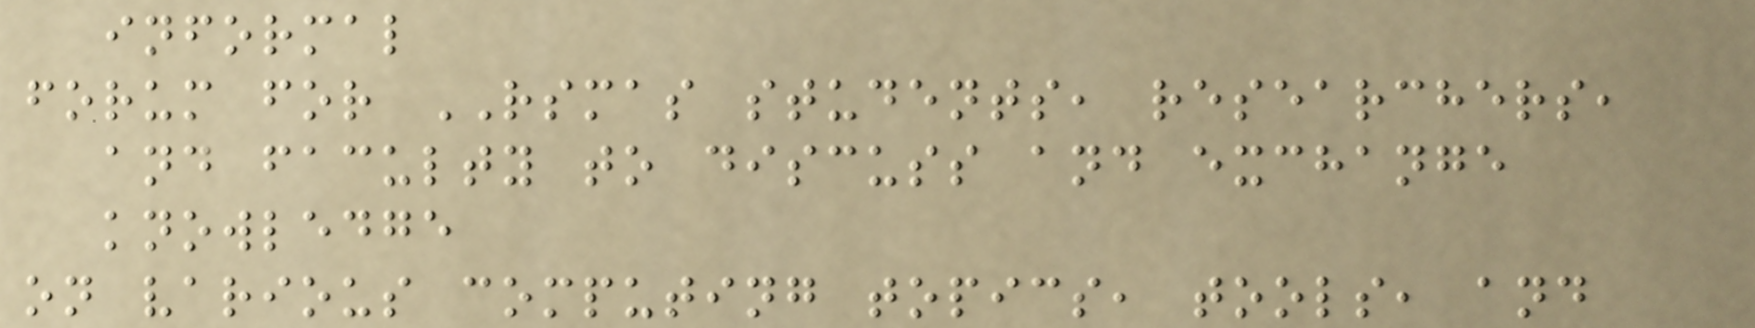informal
forum for RSMAS students, researchers,
and faculty to discuss and exchange
knowledge
on various computing topics, tools, and
